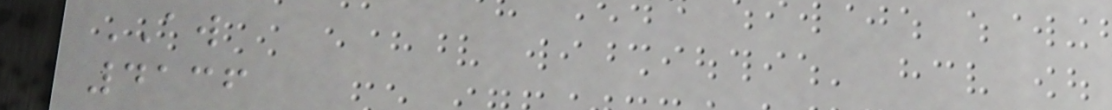AW
4136
